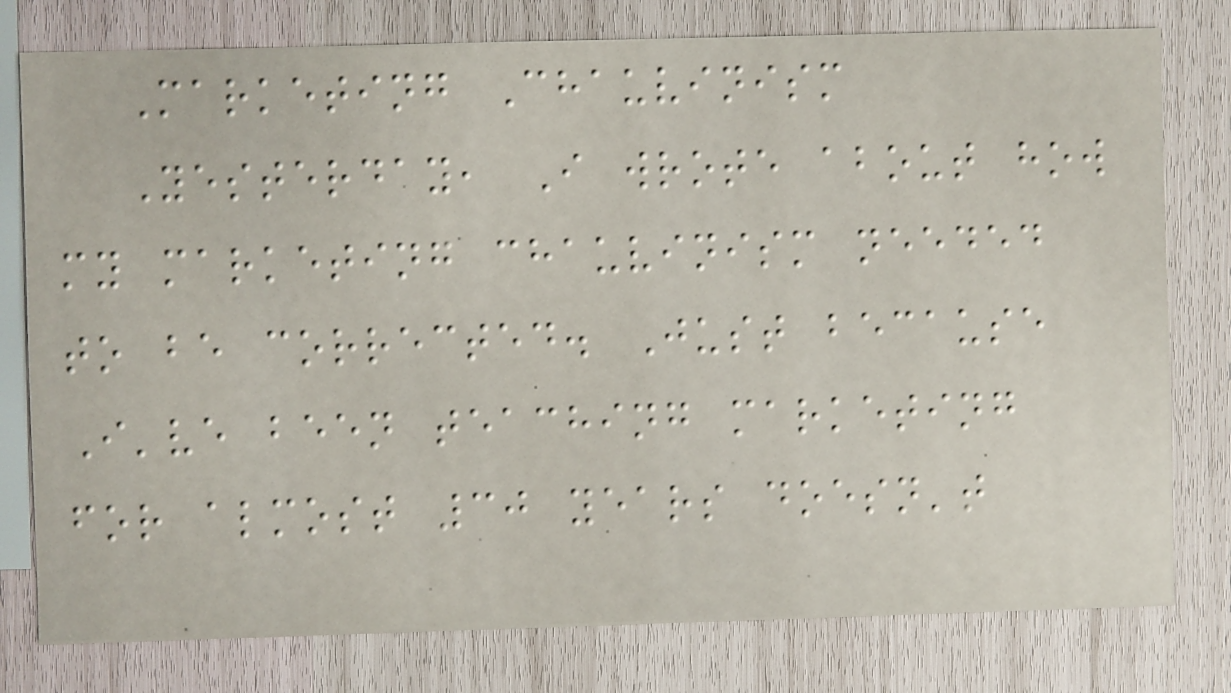Marketing Chauvinism
Yesterday, I wrote about how
my marketing chauvinism needed
to be corrected. Just because
I've been teaching marketing
for almost 30 years doesn't
